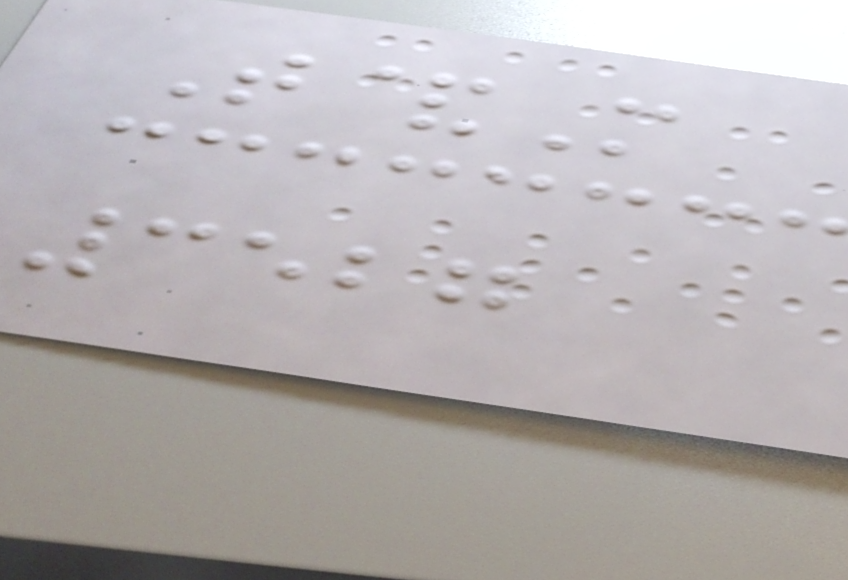T&M
3527
